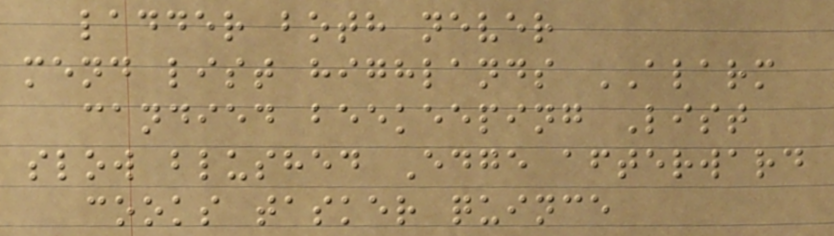ladder both never
mend list highlands ALARM
candied beekeeping List
slow blushed Edge afterward
cooks tasker quince
